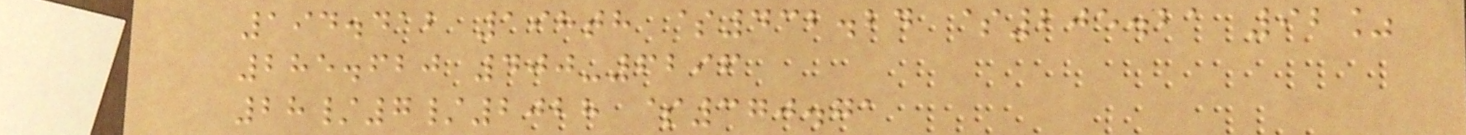194.412 198th $432.24 $205.21 92%
285.620 400-6296
28/7/2028 $370.71
